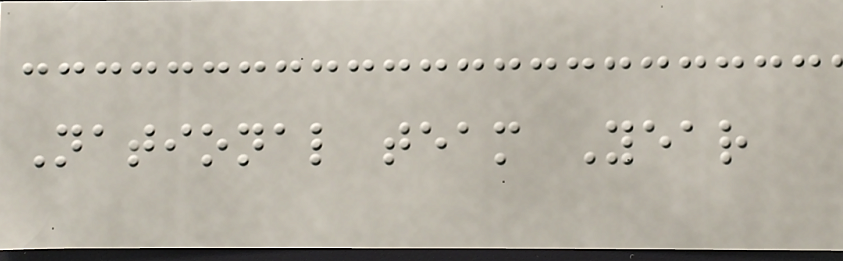National team Year
